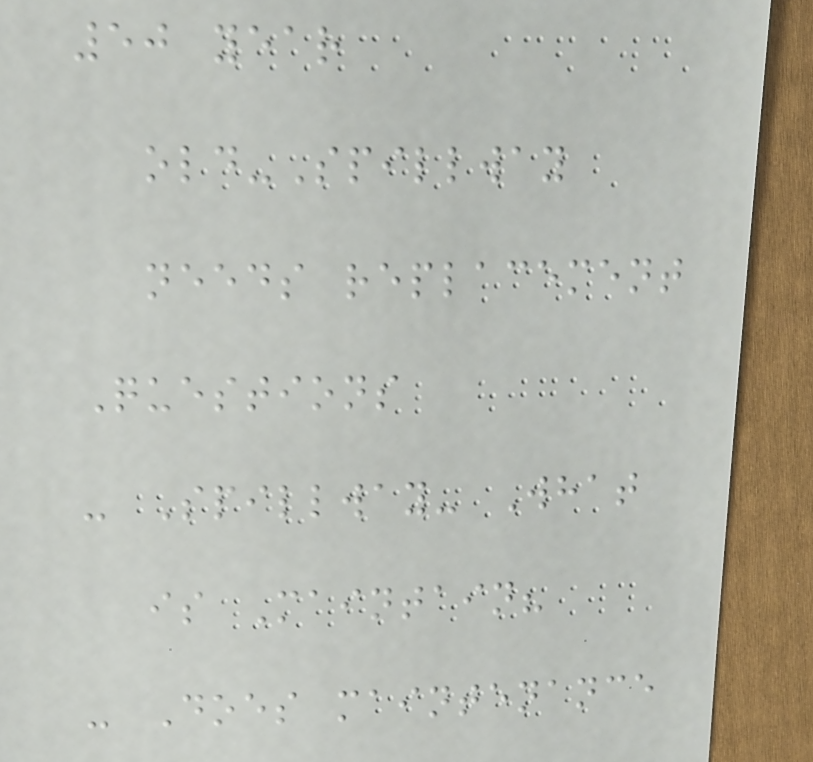50 year
old-Spillway
needs replacement
Questions
- Spillway- What
is Maintain?
- Does maintenance
